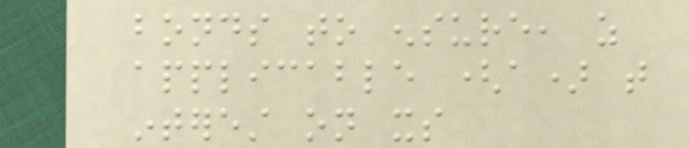bonds to ensure, as
applicable (a) that
interest on its
